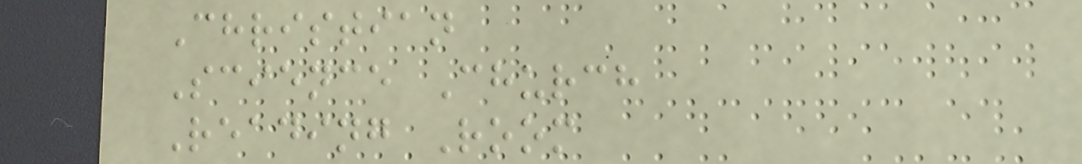Christian
Science Church
Reading Room
